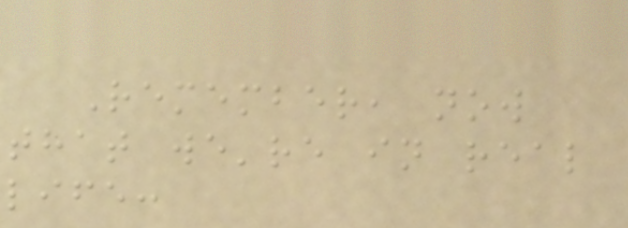Remember, now
that we're in real
life:
